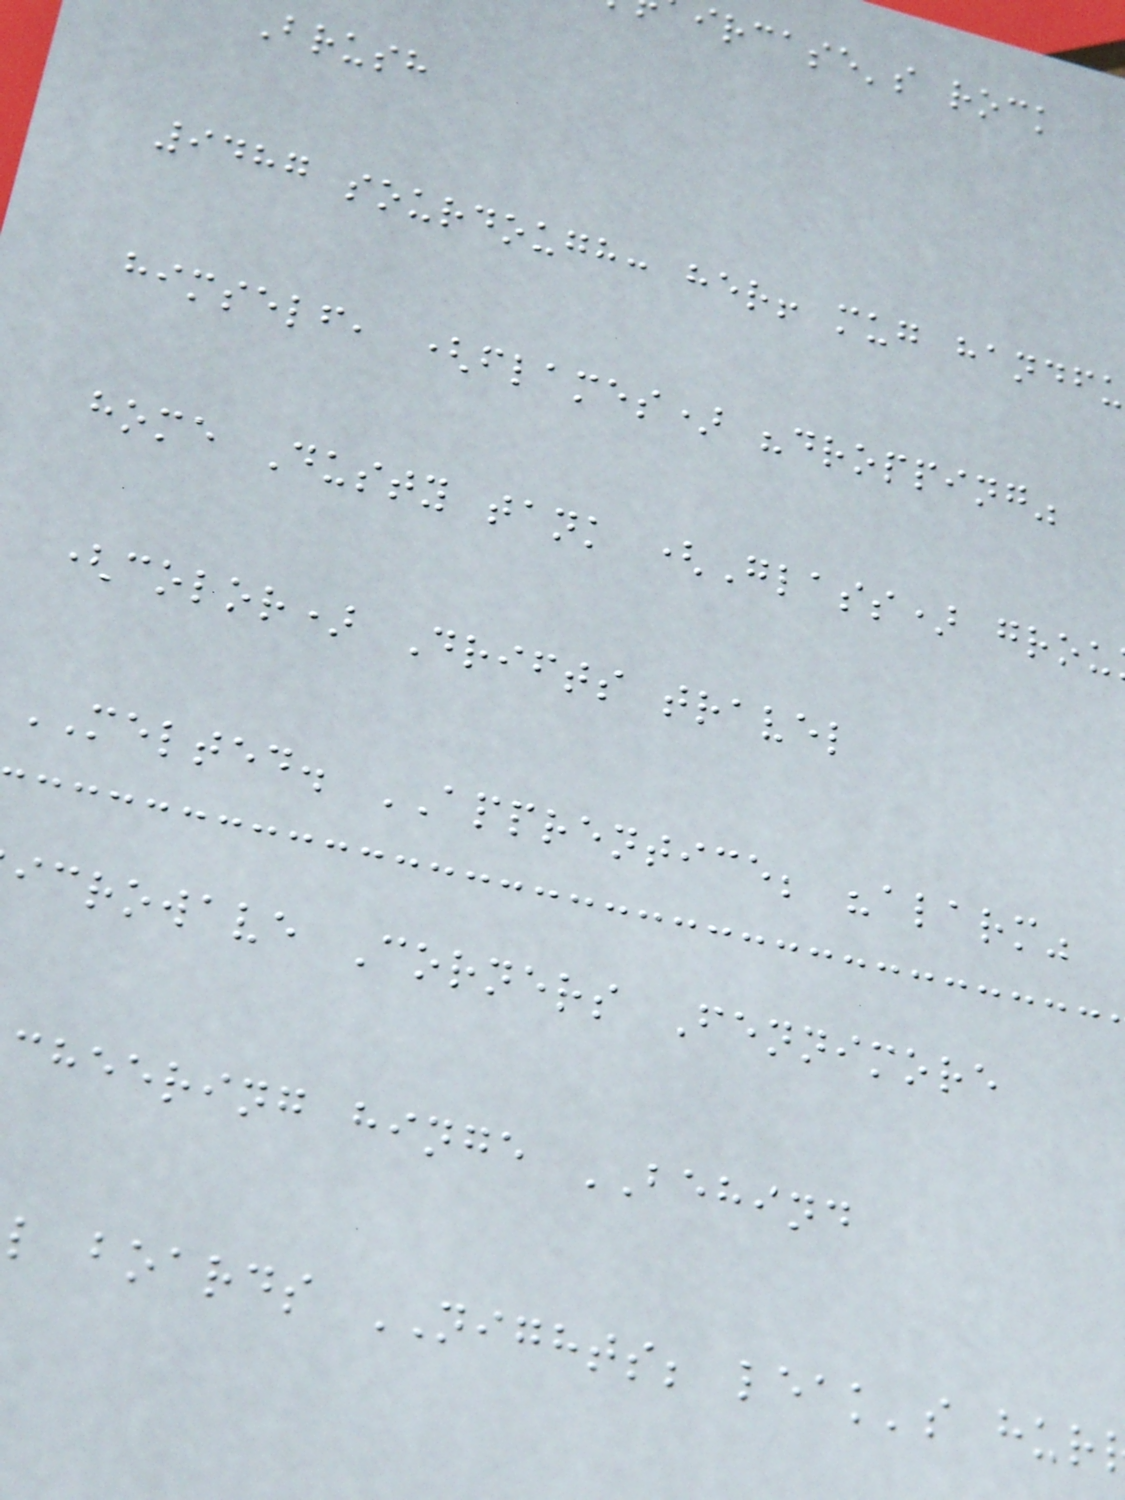ircase's rock
Brush
9487 sourdough: her! mug handfu
himself, (flames) "dropping"
home Dusty tank (Glass) grou
(color) Drifts travel
MELTED. APPRENTICE; "alarm"
icrowave Corners Fennimore
cheering hinge BEHIND
l boards NIGHTS; leak's hur
